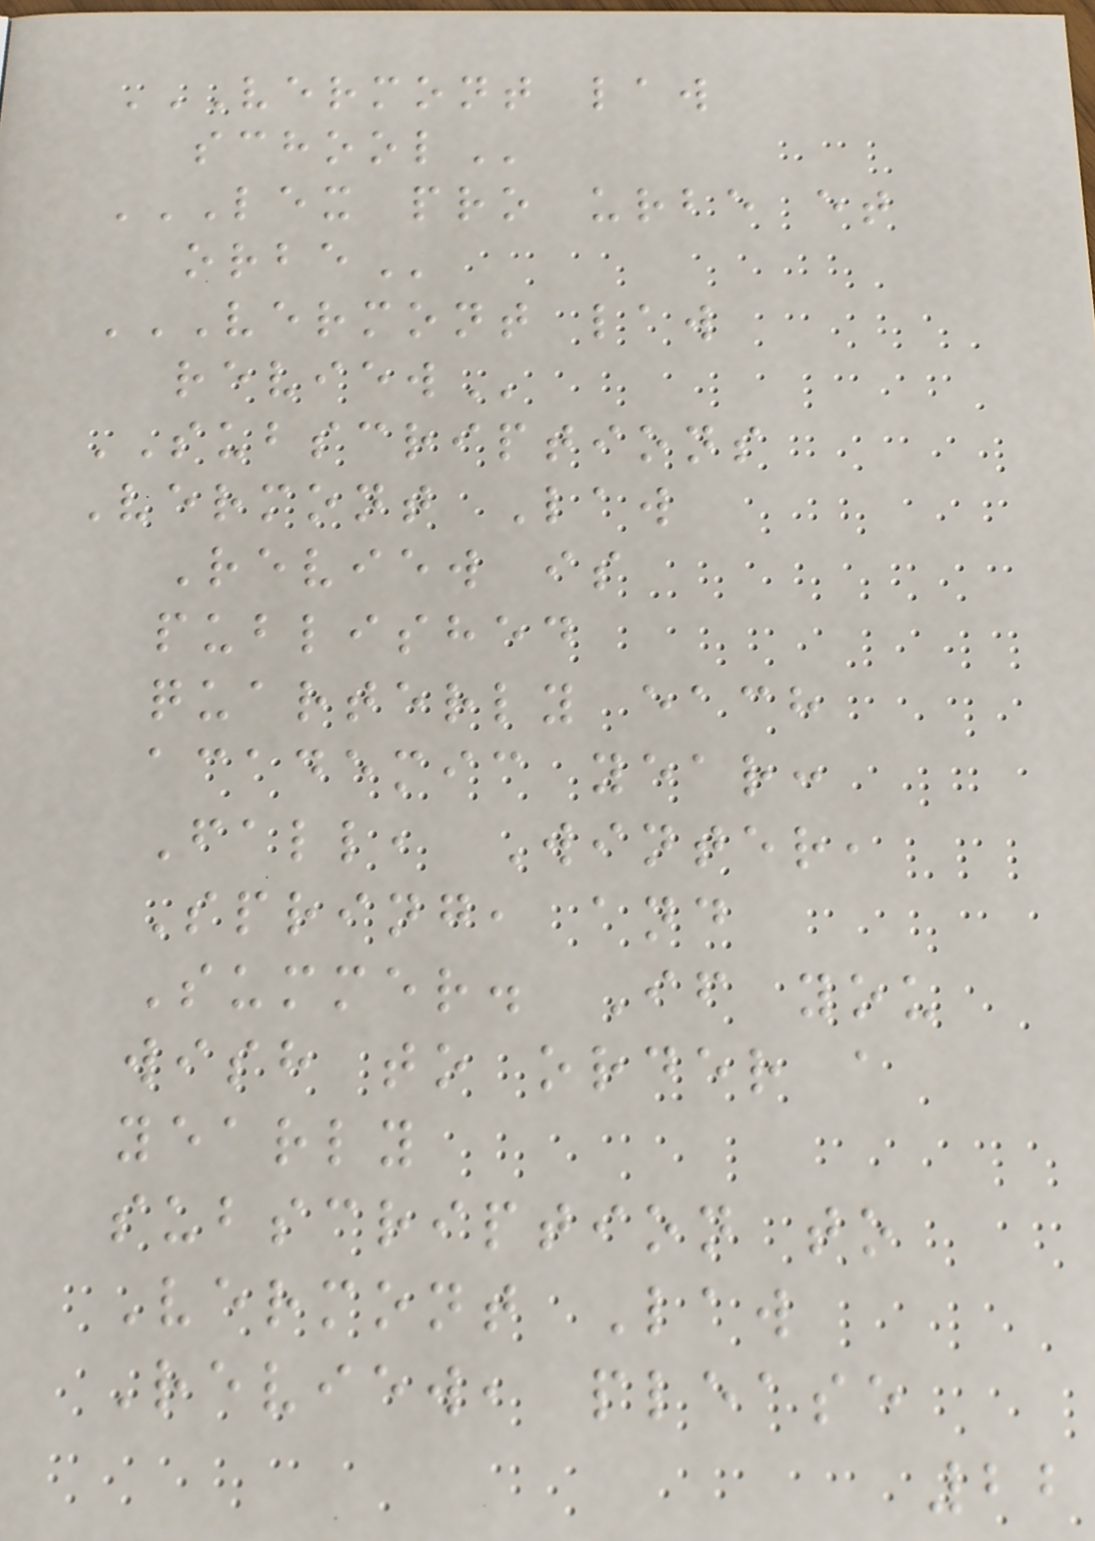VERMONT LAW
SCHOOL
LEX PRO URBE ET
ORBE
VERMONT LAW
REVIEW
SUBSCRIPTIONS
Vermont Law
Review is
published
quarterly each
academic year:
Fall, Winter,
Spring, and
Summer. If you
wish to order a
yearly
subscription to
Vermont Law
Review, please
22
